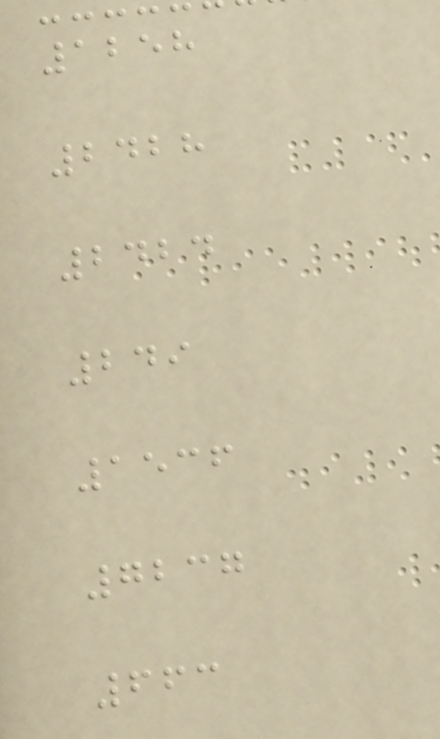1258
2428
2424
249
1536
7237
663
